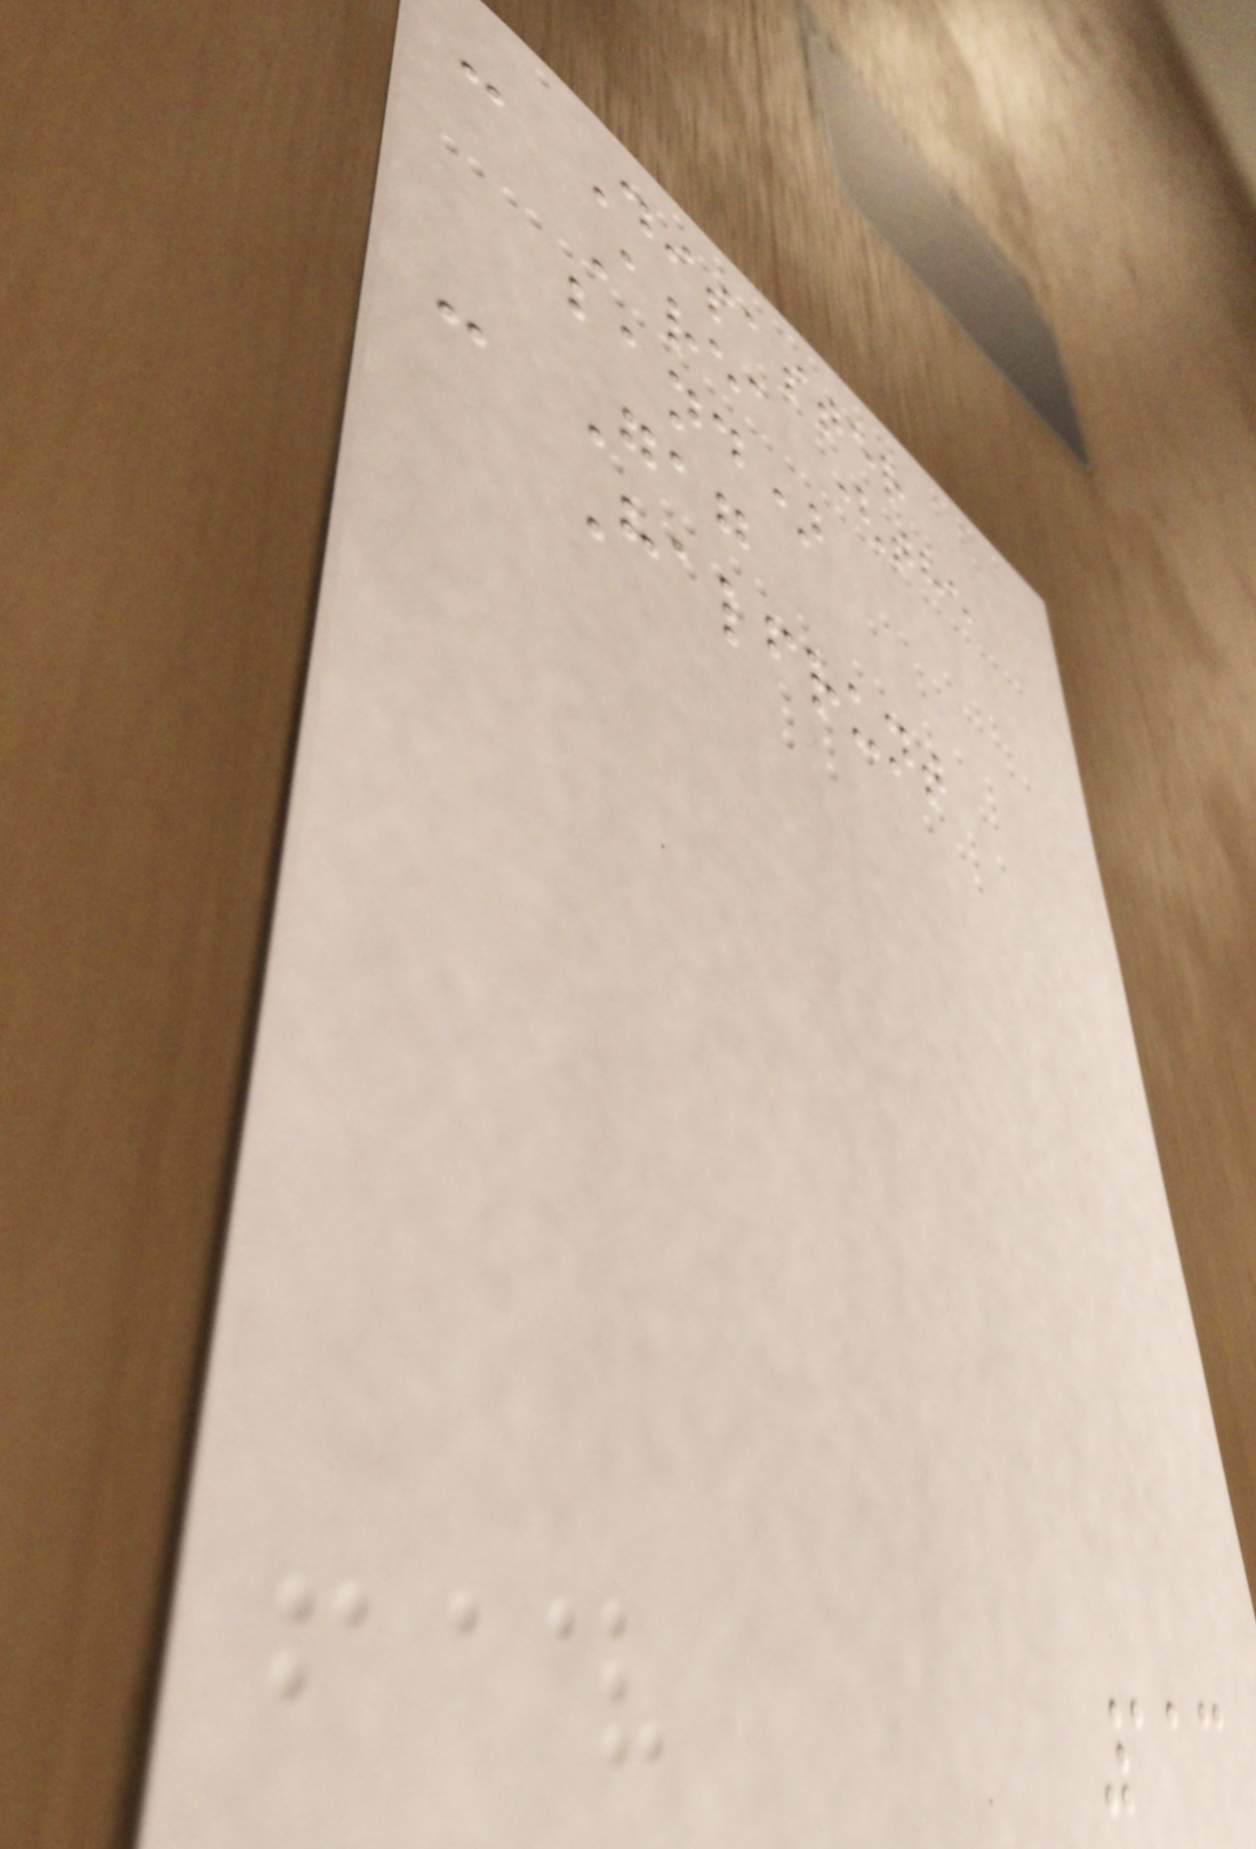- Disaster
Area (the
band)
- Gag
Halfrunt
113
